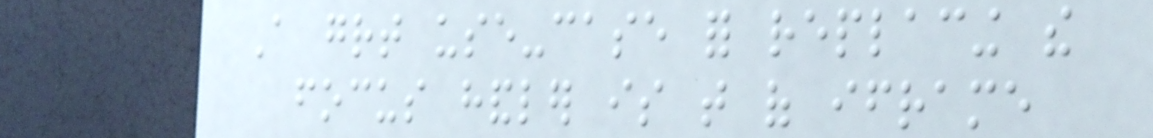A great use-case for replacing the
focus handler is that of iframe
